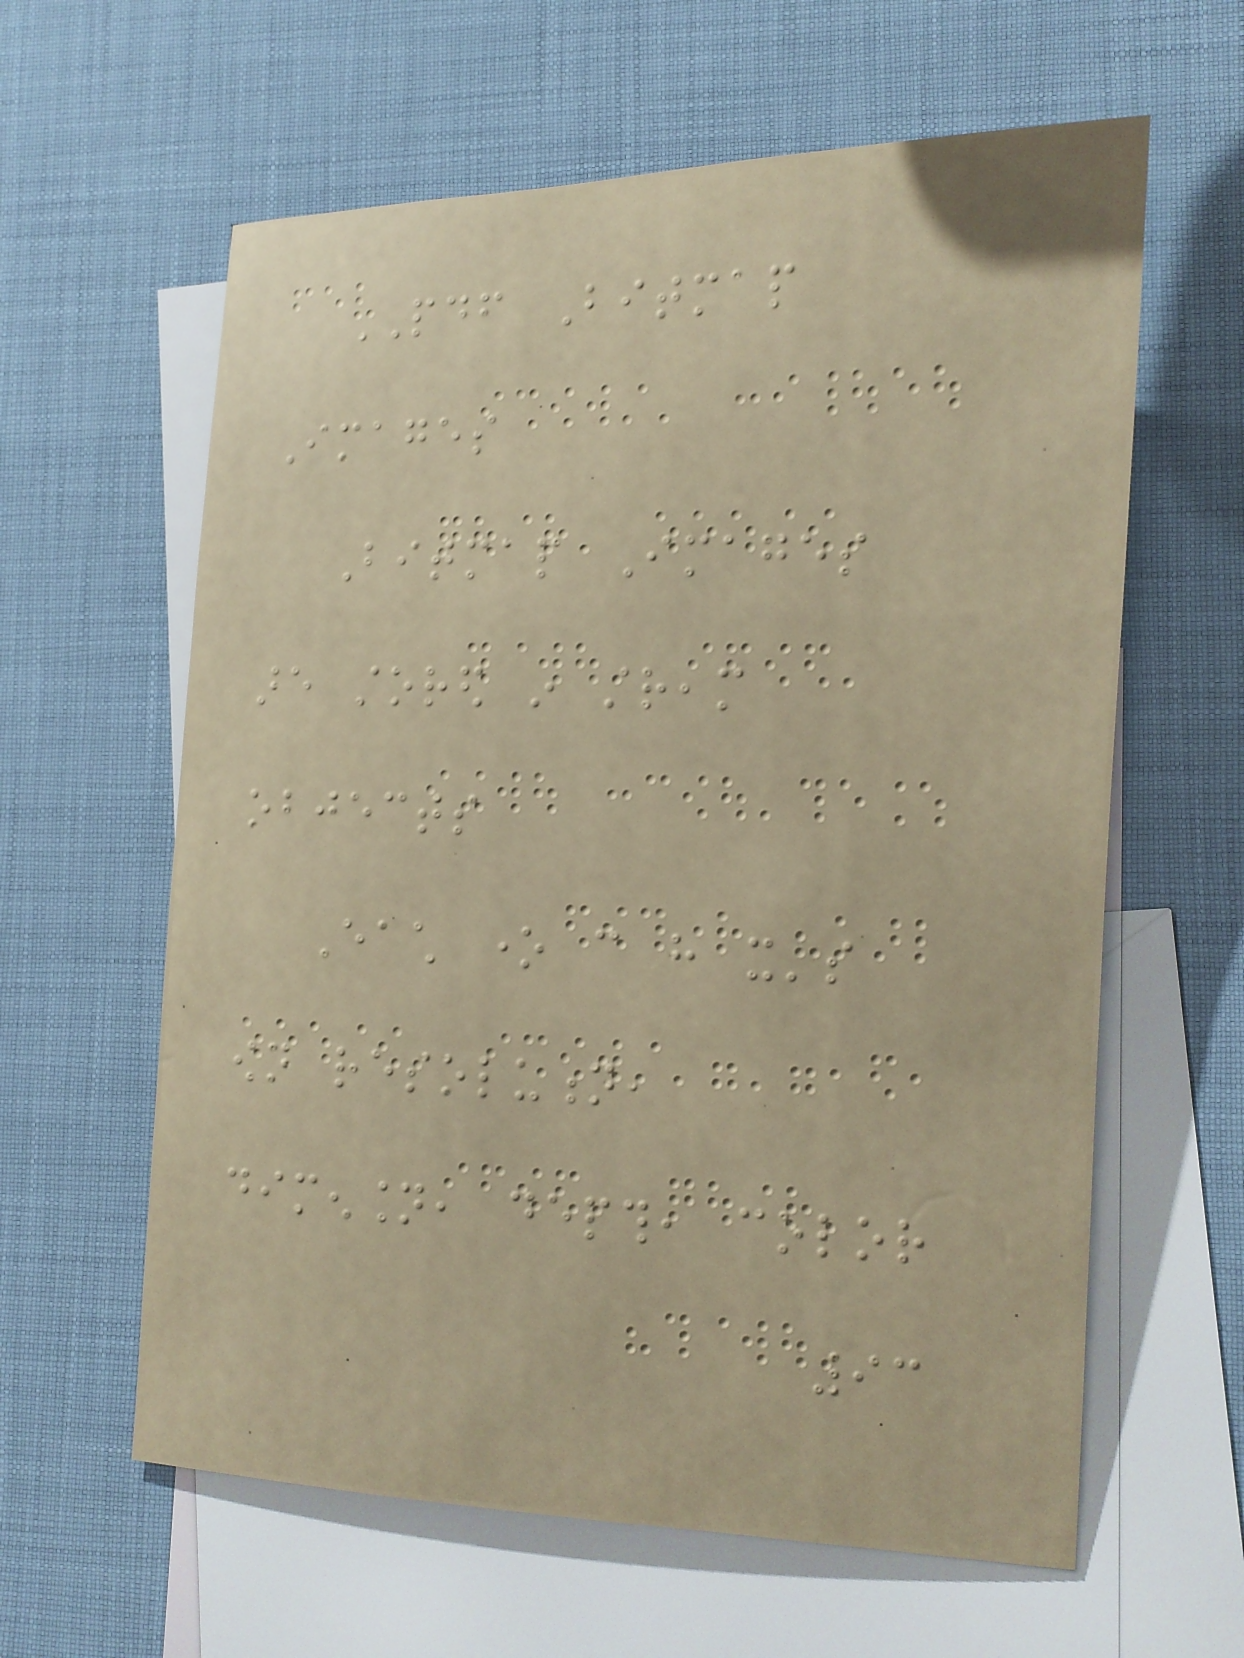PDF Bitmap
Images
Bitmap Images
are stored in stream
objects
Each one can have it's
own resolution,
dimension, depth, color
93
